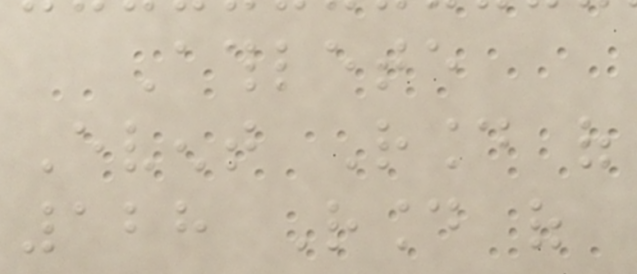Athlete
Event Round of
128 Round of
